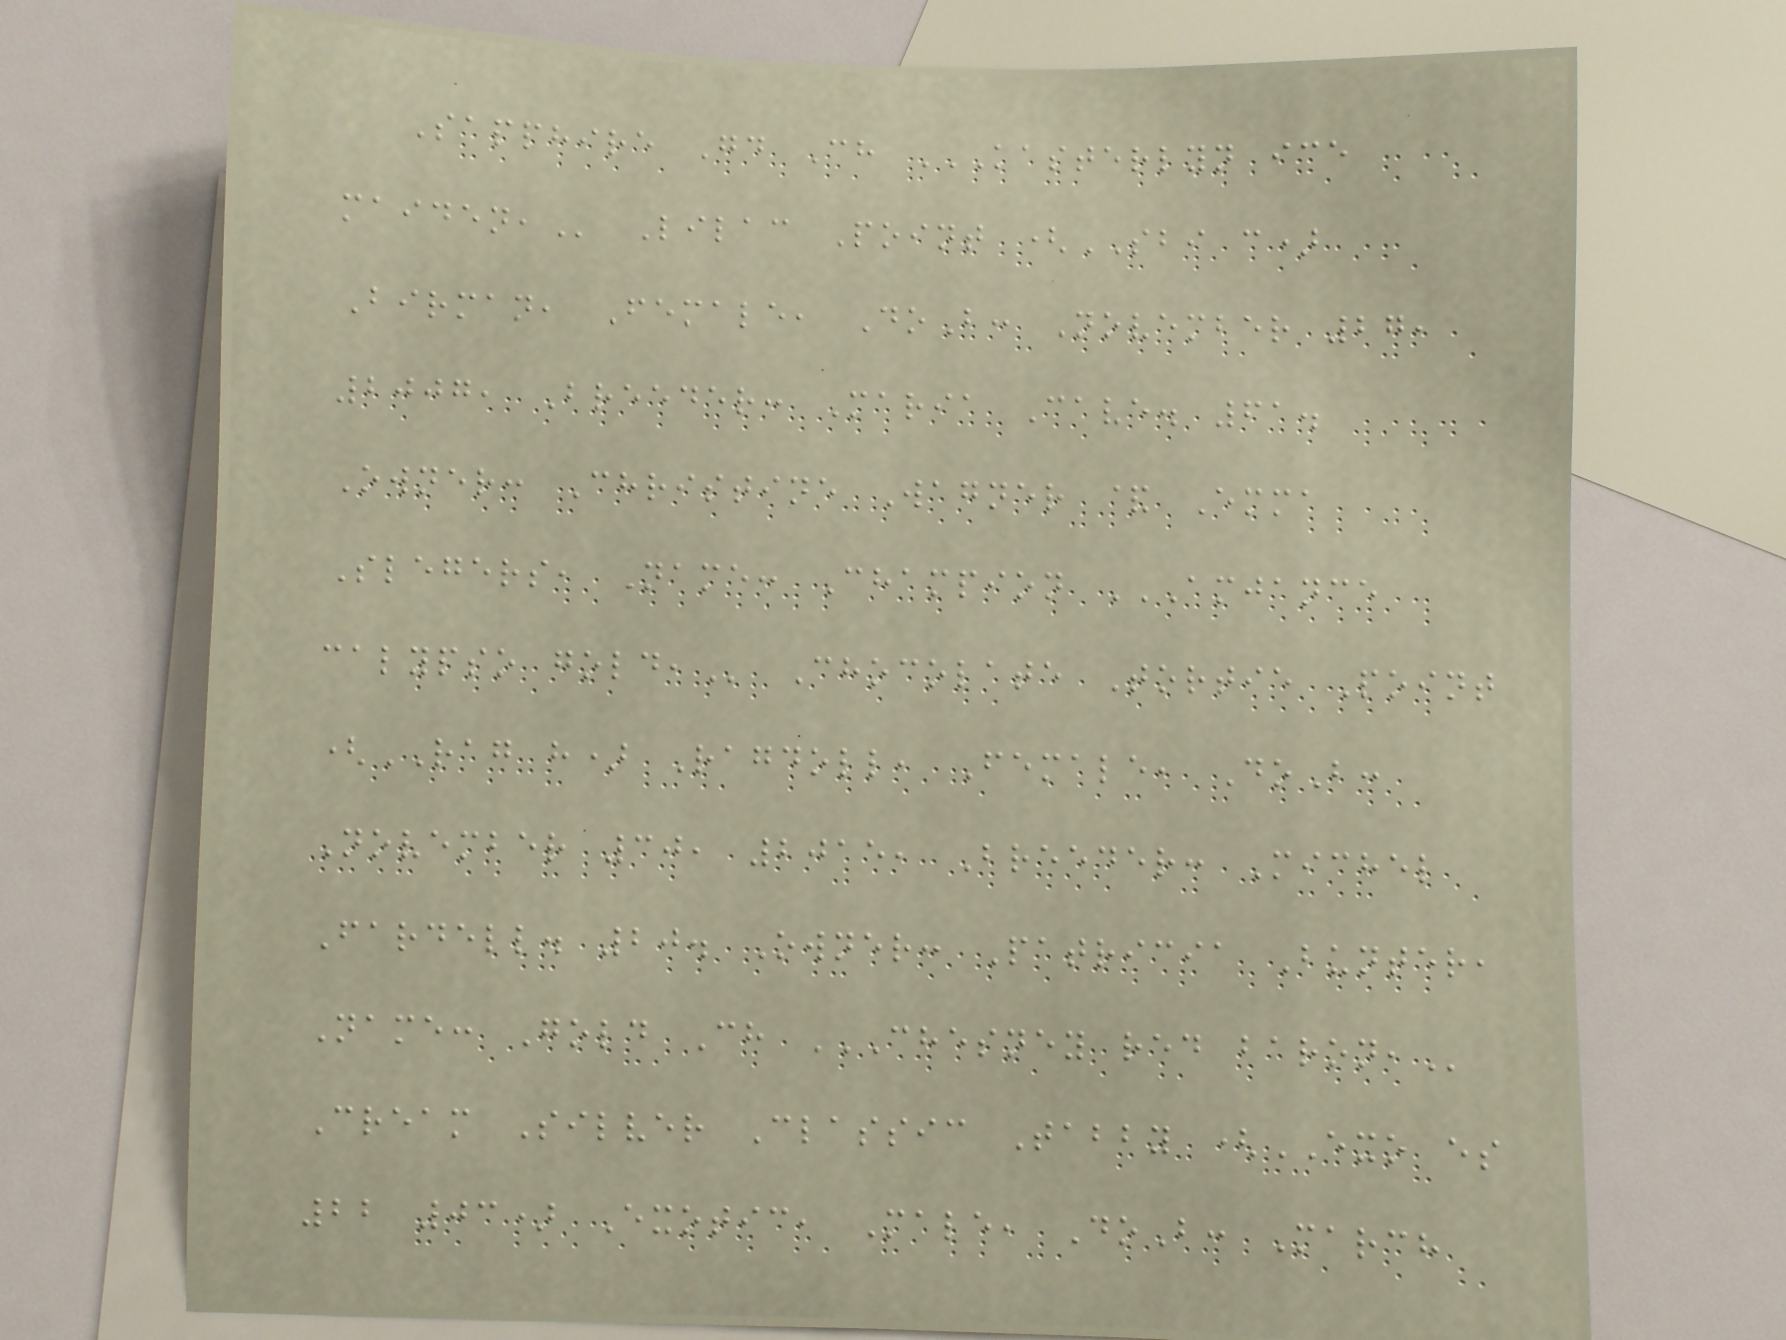Sapphire Gd Ch KASTERLYN ICE
MAIDEN, Lilac Point (SBI c)
Birman, Female, DoB: November 27,
2007, Breeder: Maria Cave. 61.
Owner: Christine Wagner & Emma
Slegers, Name: Champion AMJANCE
CALYPSO GOLD, Chocolate Tortie Point
(RAG h) Ragdoll, Female, DoB:
November 30, 2015, Breeder: Michel
Fardell. 20. Owner: Patricia Bunter,
Name: Gold Ch CHESNEY RED BARON,
Cream Silver Classic Tabby (EXO es
22 03) Exotic, Male, DoB: March
